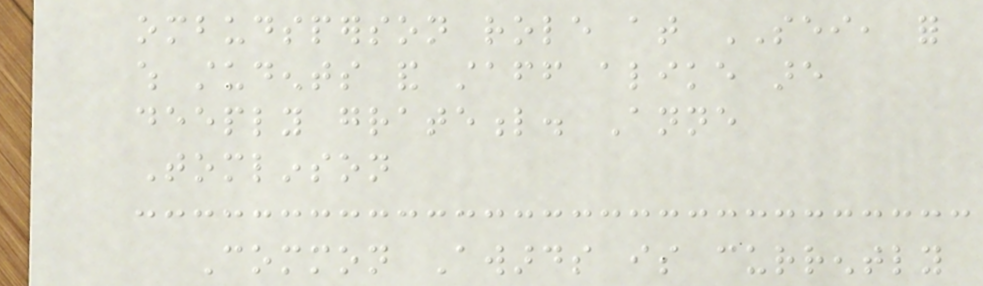ombudsperson role at SEI, for
which students and staff alike are
deeply grateful. Anne
Tomlinson
Common Awards is currently
